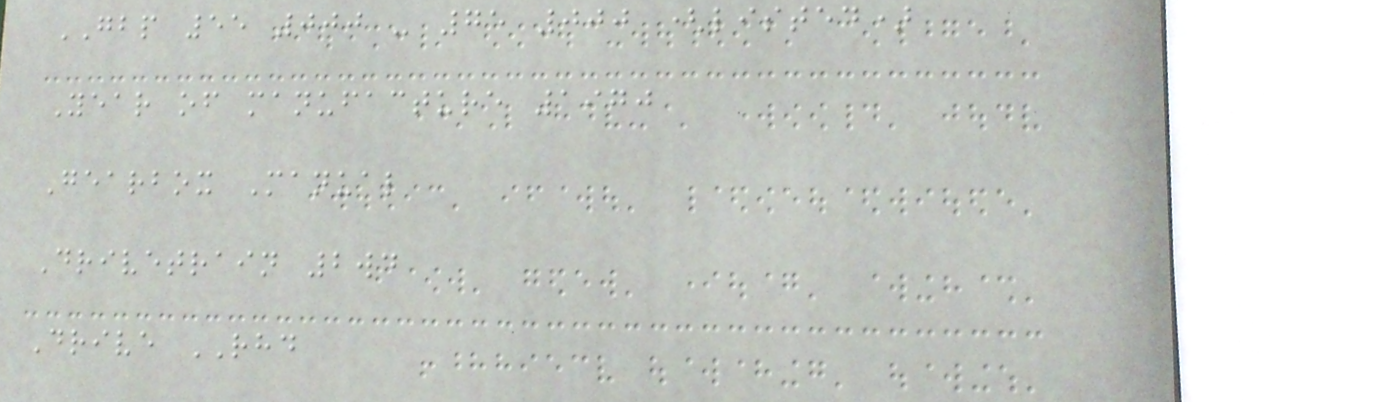GBP 55 000 - 75 000 (listed)
Year of manufacture 1970
Gearbox Manual
Drivetrain 2wd
Drive RHD
